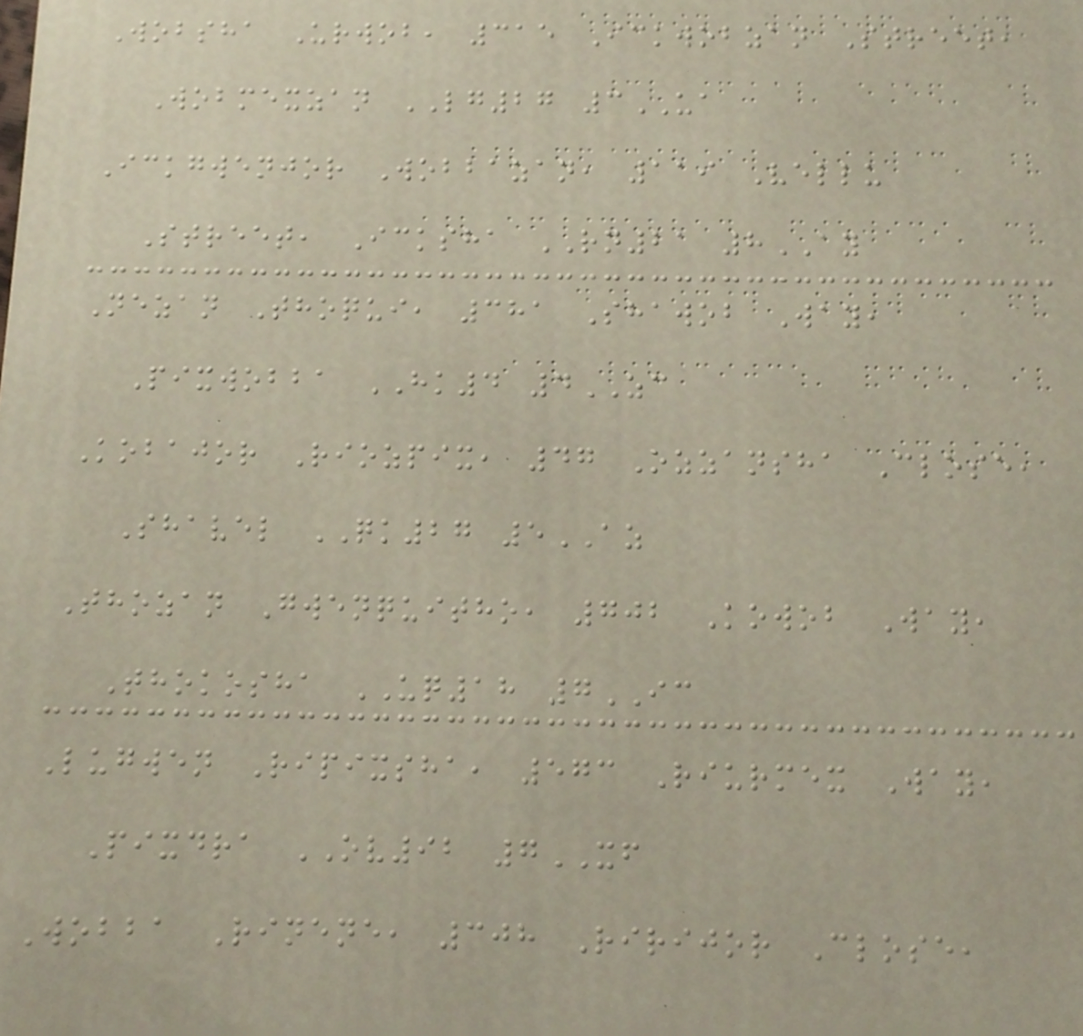Wobsha Urwob, 315 Ickwobzan Street,
Wobmexzan LG27 3UA
Ickgwenjor Wobbazan, 119 Vellu
Street, Icksha RN21 8AY
Nezan Thoqui, 381 Shawob Way,
Pixwobba HK4 4ZC
Kobajor Riozpix, 47 Ozzansha Close,
Shavel QK27 5AZ
Thozan Gwenquitho, 702 Kowob Way,
Thokosha UQ18 7IC
Lugwen Ripixsha, 573 Riurmex Way,
Pixdra OV92 7XF
Wobba Rinene, 308 Ririjor Close,
